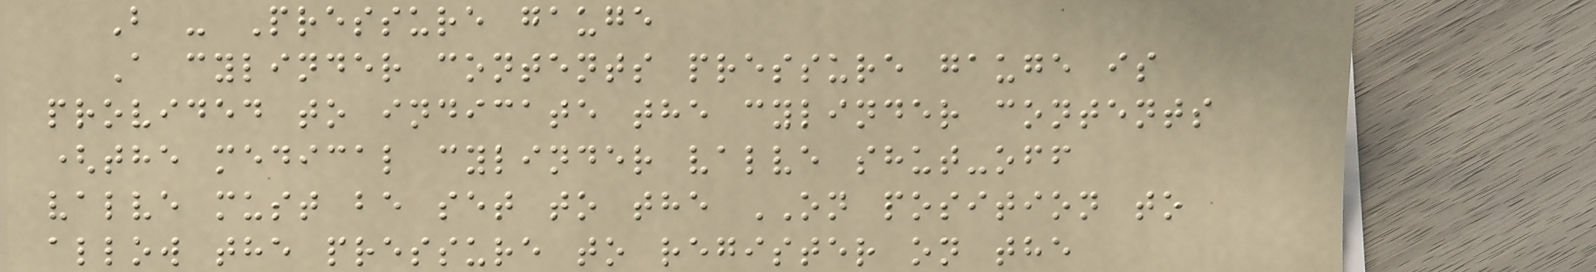B - Pressure gauge
A cylinder contents pressure gauge is
provided to indicate the cylinder contents
(the medical cylinder valve shut-off
valve must be set to the ON position to
allow the pressure to register on the
